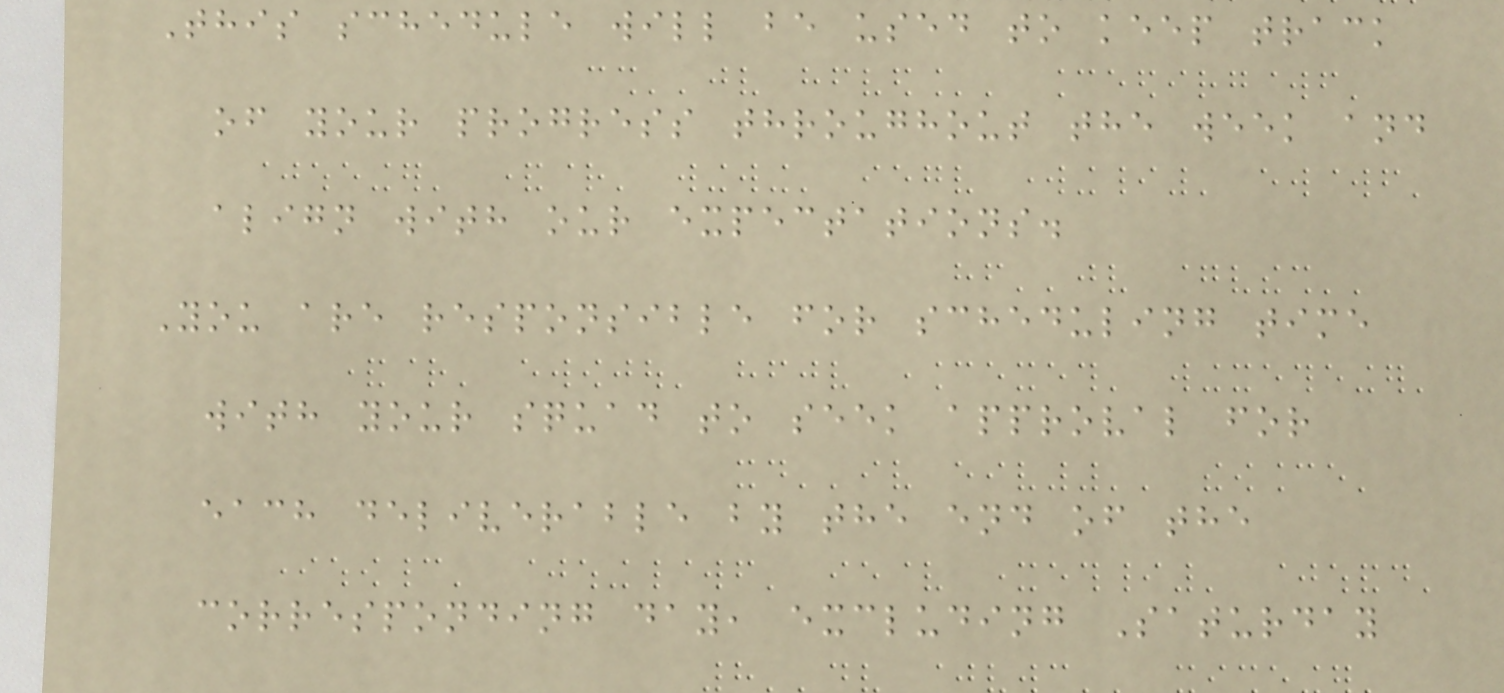This schedule will be used to keep track
of your progress throughout the week and
align with our expectations.
You are responsible for scheduling time
with your squad to seek approval for
each deliverable by the end of the
corresponding day, excluding Saturday
